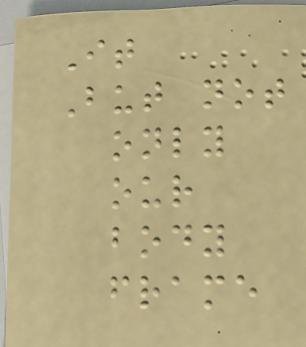It
But not
only
our
body
frame
